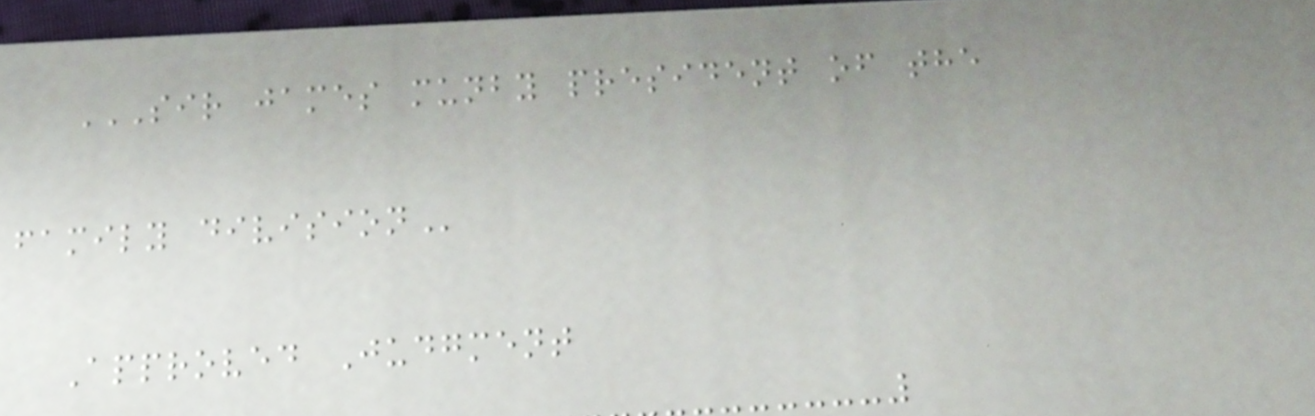SIR JAMES MUNBY PRESIDENT OF THE
FAMILY DIVISION
Approved Judgment
